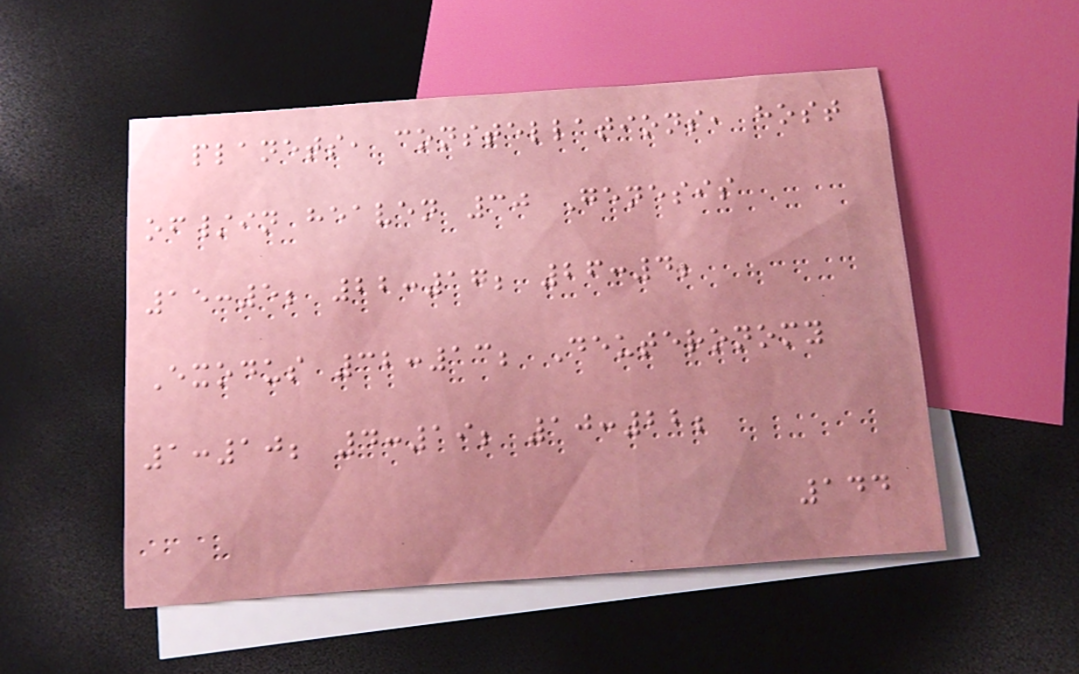planets, constellations, host
of/in heaven 30 Genesis
15:5; 22:17; 26:4;
Exodus 32:13; Deuteronomy
1:10; 4:19; 10:22;
144
